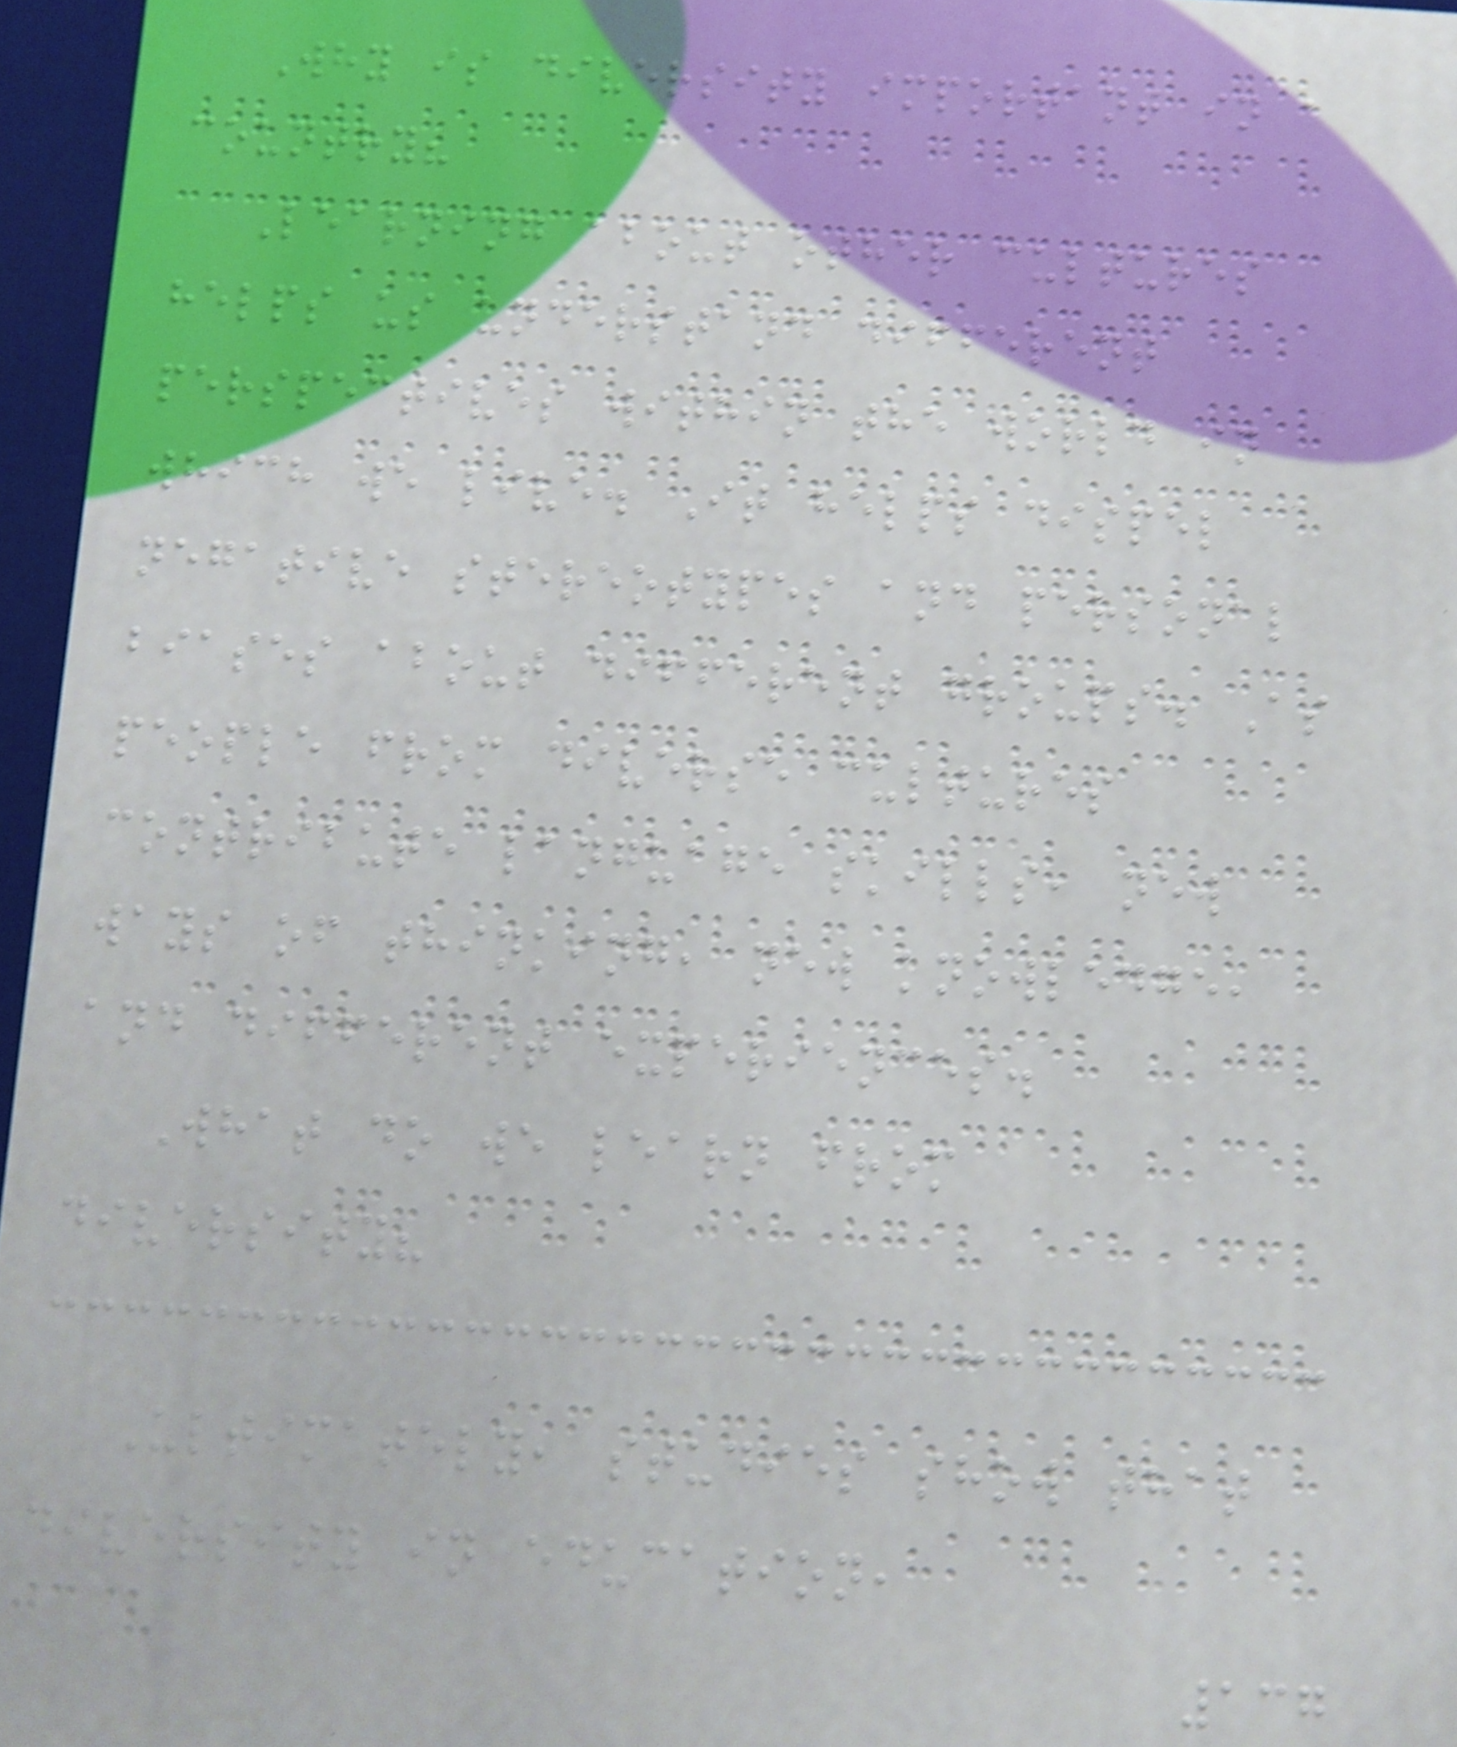Why is diversity important in a
country?
Learning about other cultures
helps us understand different
perspectives within the world in
which we live. It helps dispel
negative stereotypes and personal
biases about different groups. As
people from diverse cultures
contribute language skills, new
ways of thinking, new knowledge,
and different experiences.
What do we learn from
diversity?
Ultimately, studies show that
diversity in education,
137
